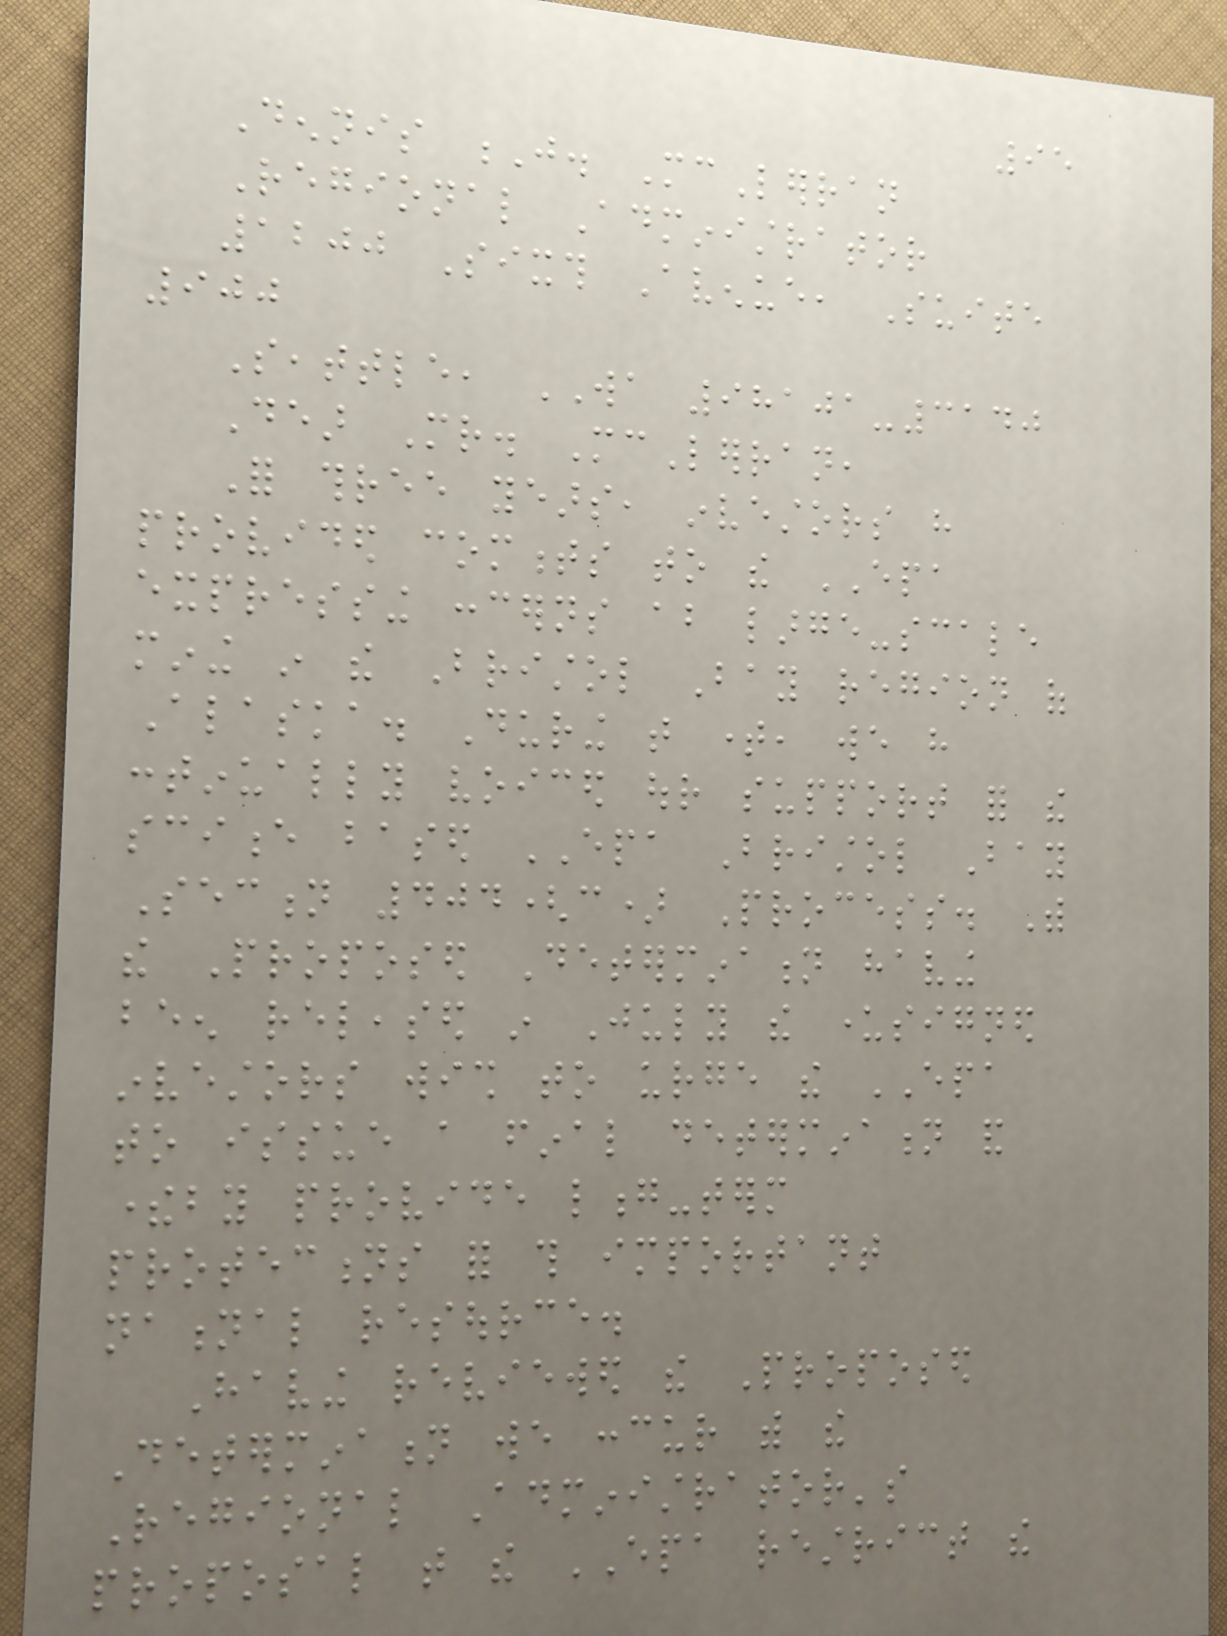95
Dennis J. McLerran
Regional Administrator
1200 Sixth Avenue, Suite
900
Seattle, WA 98101-3140
Dear Mr. McLerran,
For three years, investors have
provided comments to the EPA
expressing concerns about large-scale
mining in the Bristol Bay region of
Alaska. During that time, we have
continually voiced our support for the
science based EPA Bristol Bay
Section 404(c) Process. With
the Proposed Determination having
been released in July the undersigned
investors wish to urge the EPA
to issue a final determination and
thereby provide long-term
protections for this important
national resource.
Having reviewed the Proposed
Determination we concur with the
Regional Administrator's
proposal that the EPA restrict the
